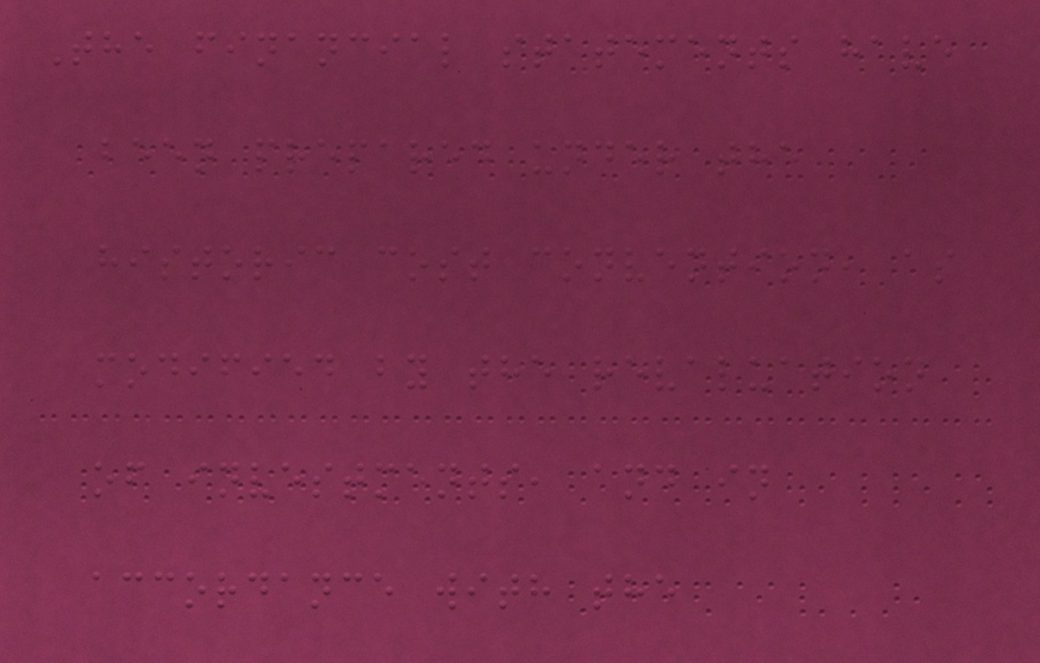The financial statements have
been prepared under the
historic cost convention, as
modified by the revaluation
of investments, and in
accordance with the
